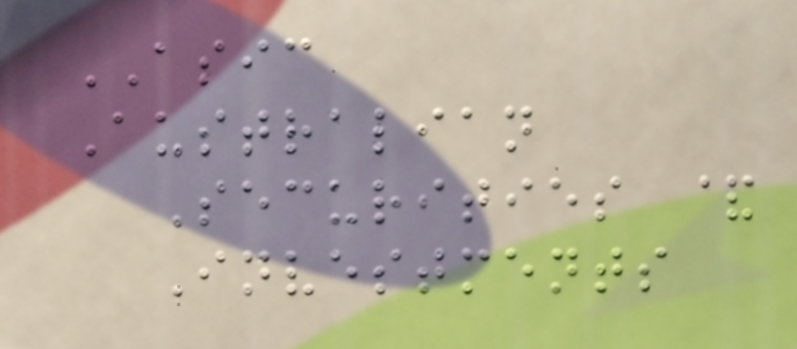ASIC
Australian
Securities &
Investments
